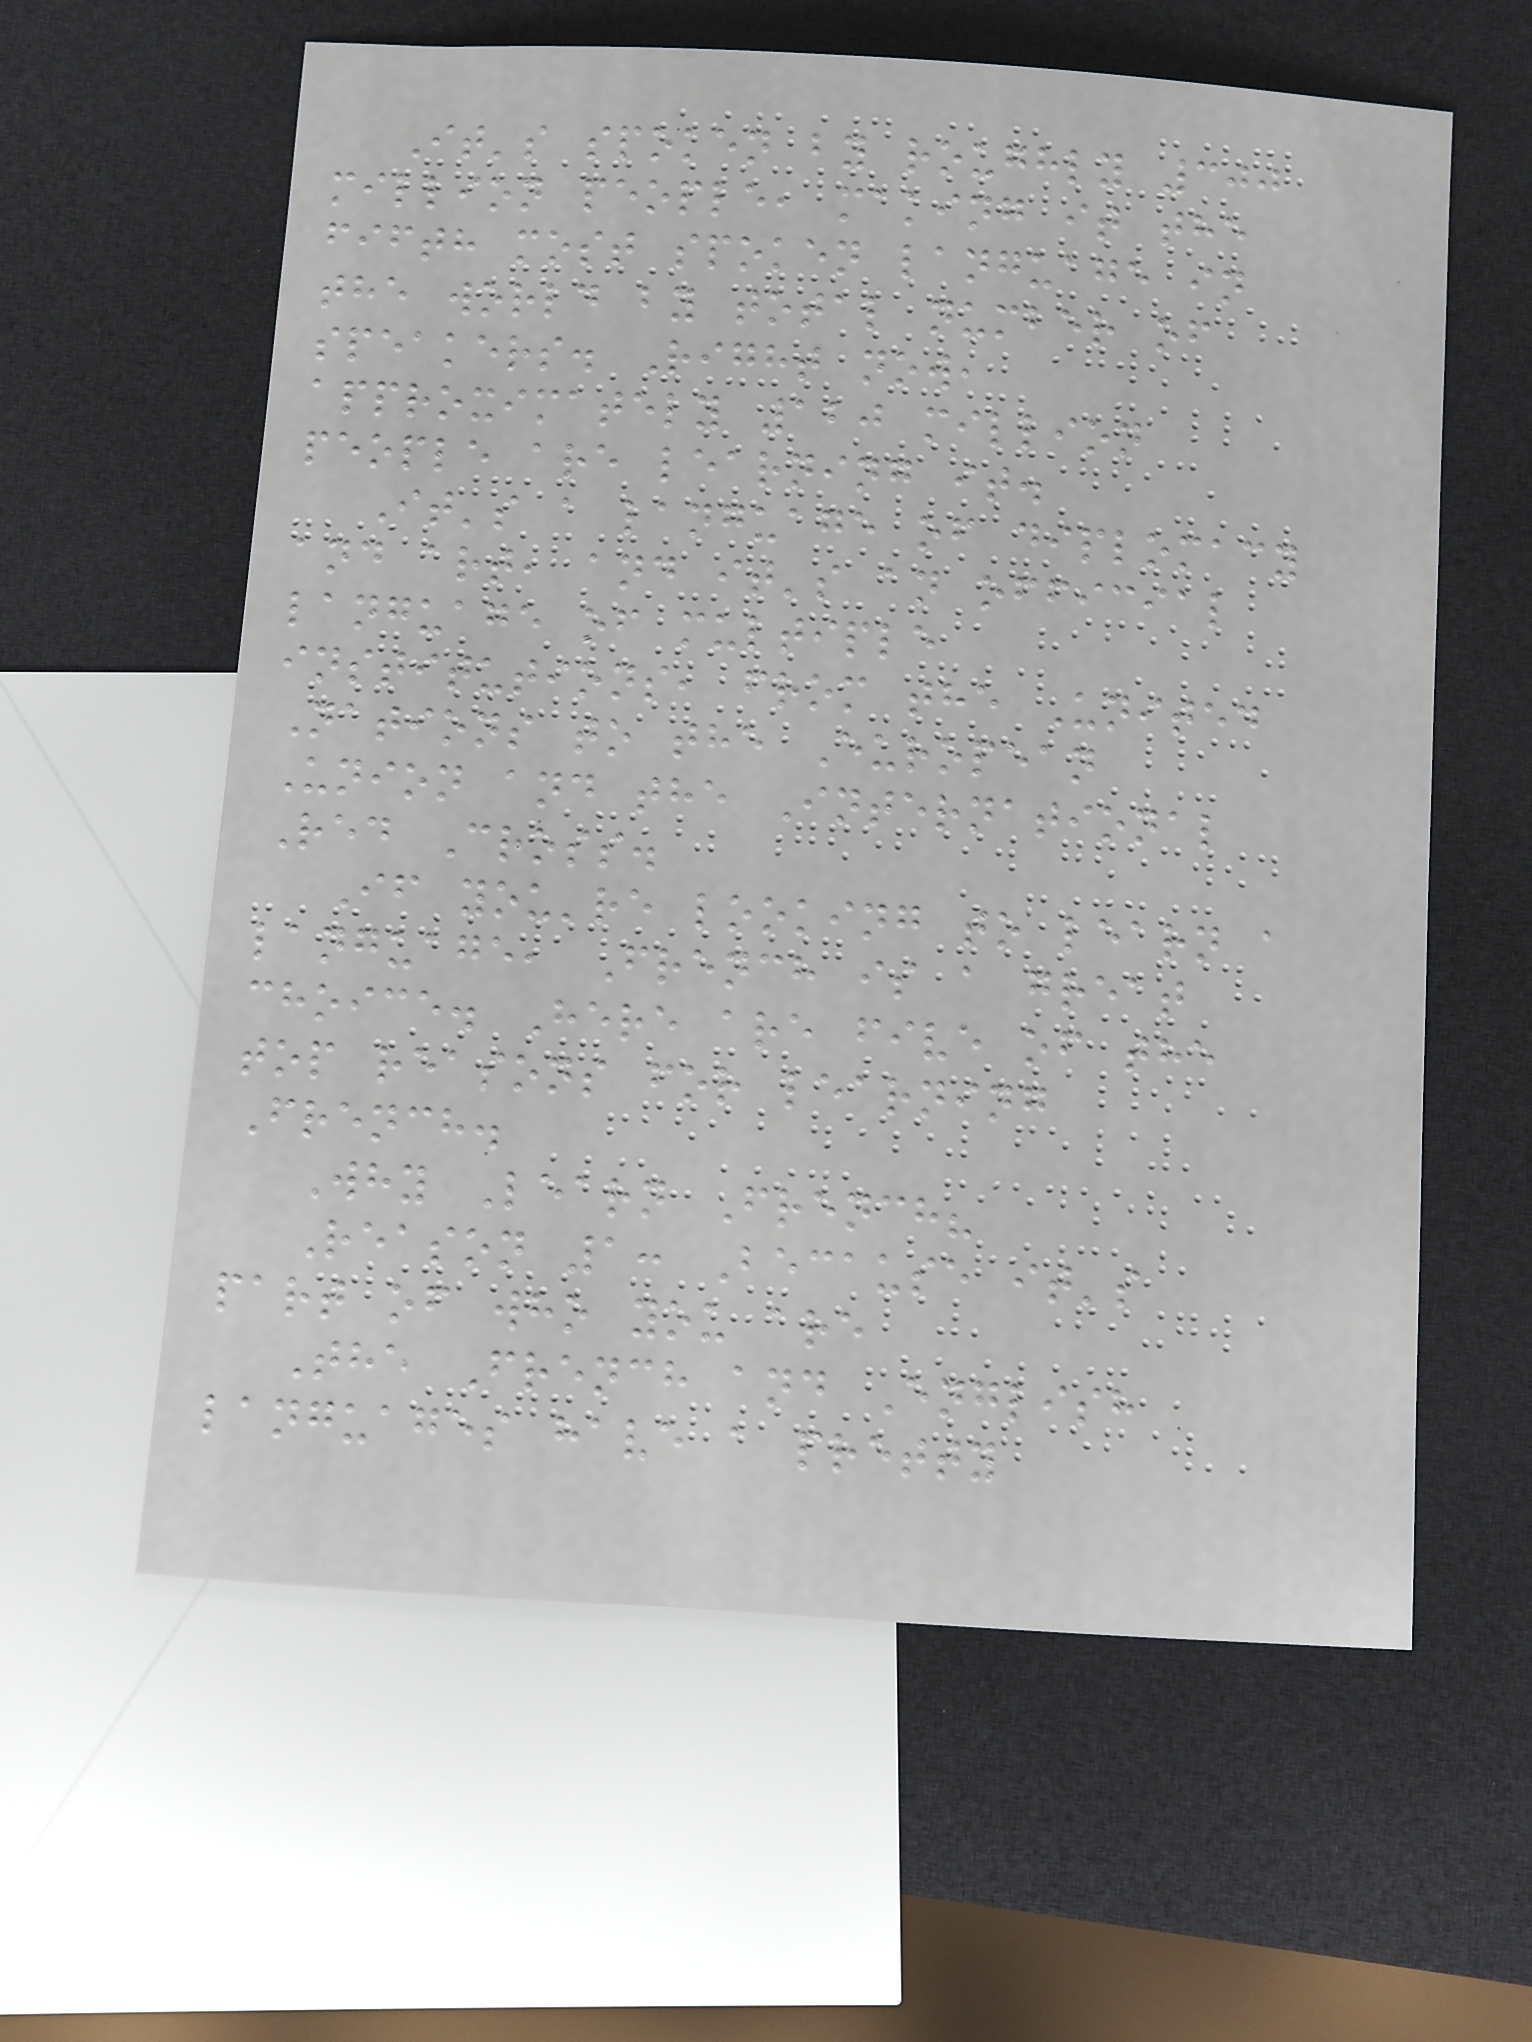It's spoken by roughly 300
million people, making it the
fifth most spoken language in
the world by total number of
speakers. Right now,
approximately 120 million
people are learning it.
It's a language of diplomacy
and art, and it's an official
language of multiple
institutions, from the United
Nations to the European
Union and the International
Red Cross.
If you're looking to learn a
language, French is a great
choice. Here are five of the
top reasons for learning
French.
Why Learn French?
Reason 1: Because it's
part of who you are
The French and English
languages have a pretty
